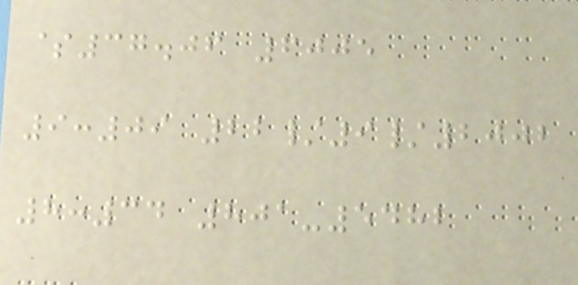$37.06 6005
9:09 22/9/2002
8:34 801-5482
